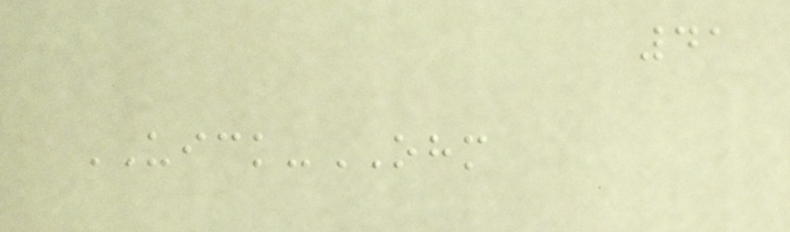41
UICK-OHM
